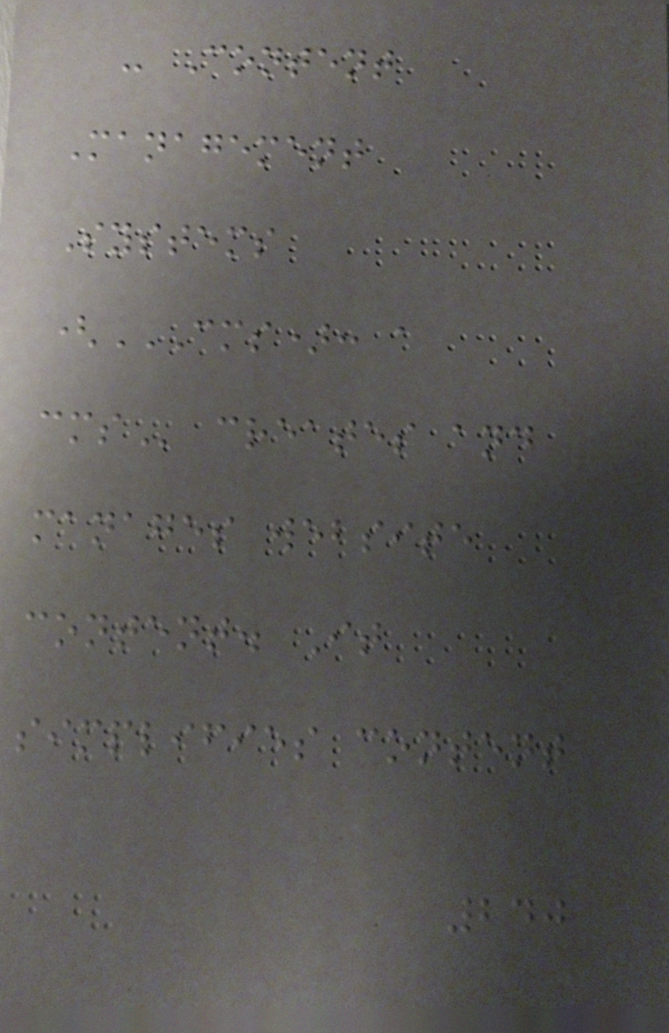- Content
Management
Systems
(CMS): A
CMS creates and
manages website
content. It
simplifies content
240
